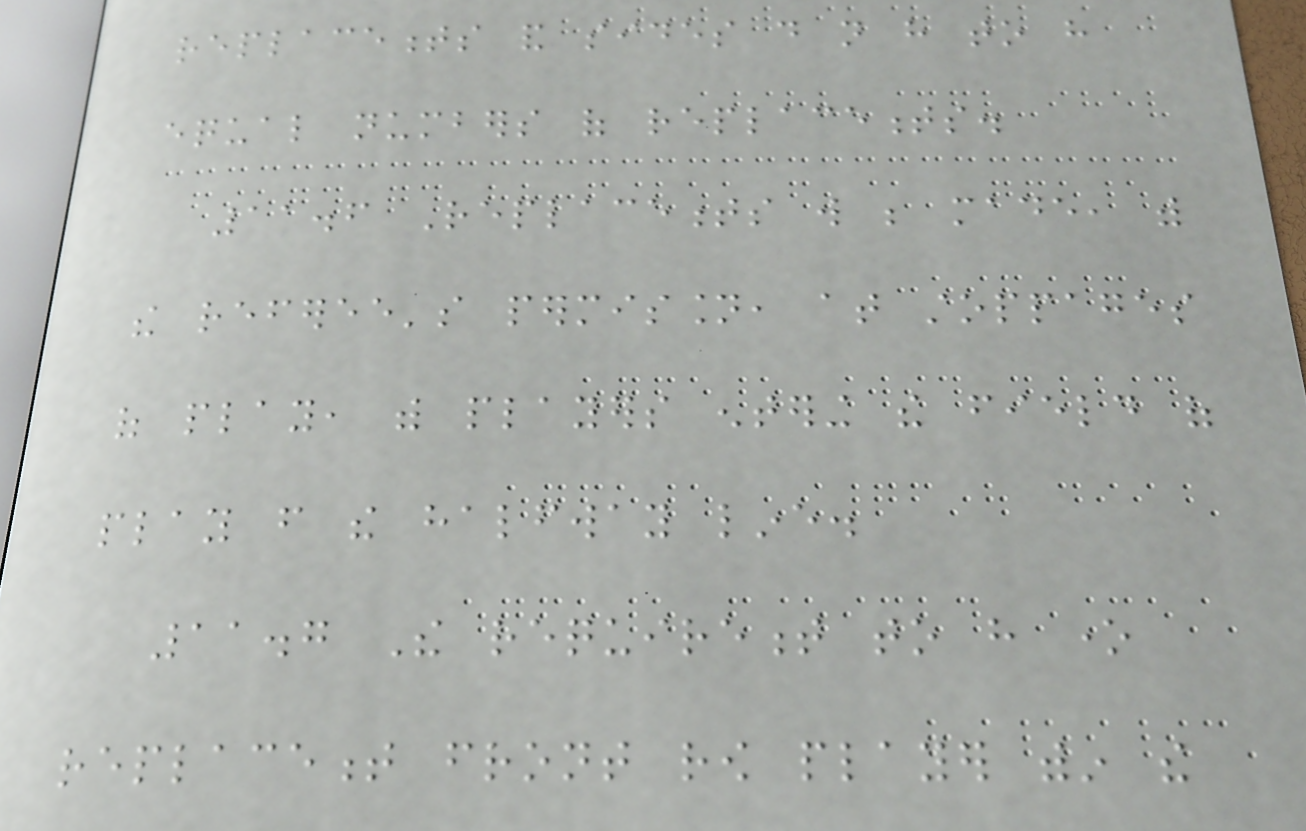replacements and sides do not have to have
equal numbers of replacements.
11.6 Replacements will be made, with
the referee's permission, at stoppages
of play, with players entering the field of
play from the halfway line.
11.7 The requirement to have one
replacement front row player within the
